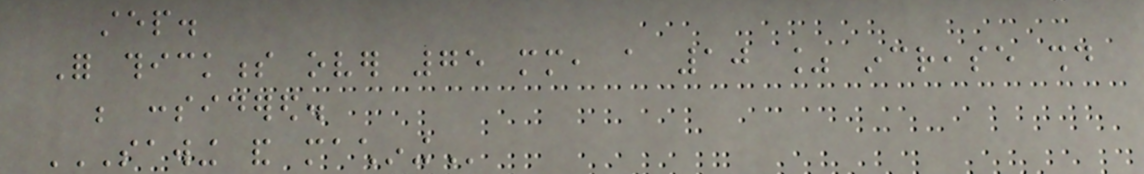step.
For thickness over 75 mm, a 10 % increase should
be considered.
SAWING AND MACHINING
